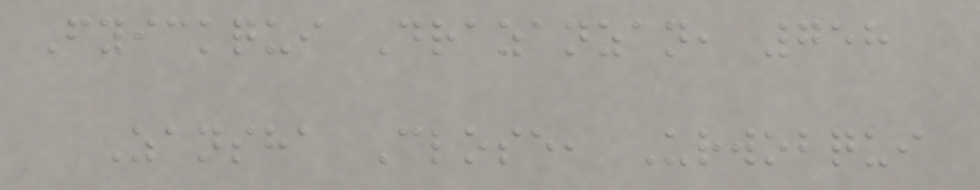Fyickqui Drazanzan, 758
Zansha Close, Urwobqui
